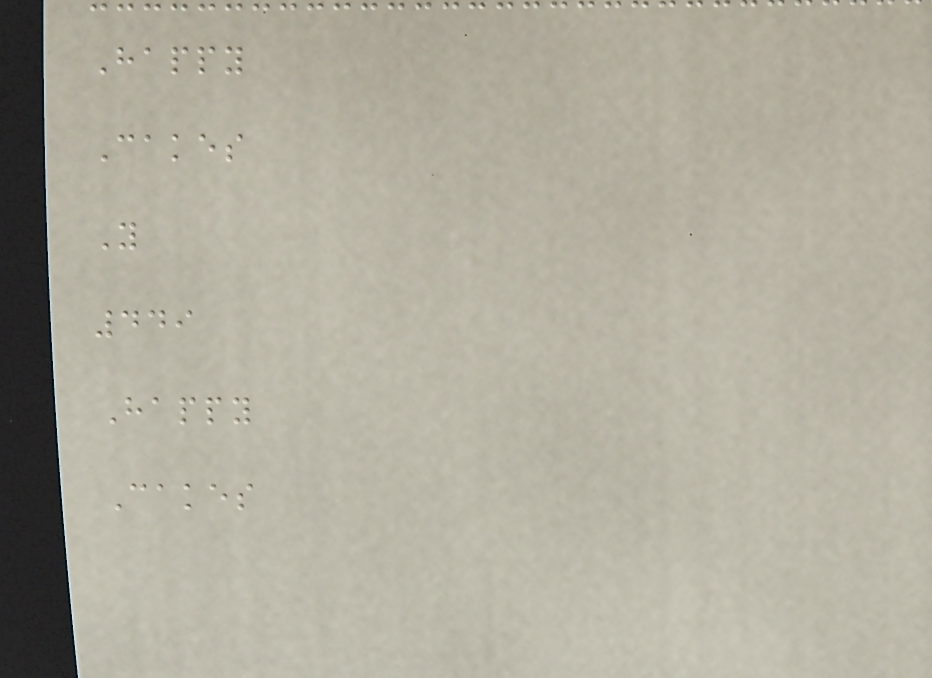Happy
Cakes
Y
449
Happy
Cakes
